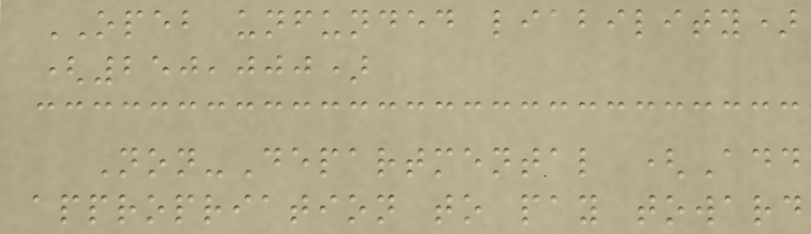OPEB unfunded liability)
(250,000)
Non-Departmental (Add
appropriation to pay toward
